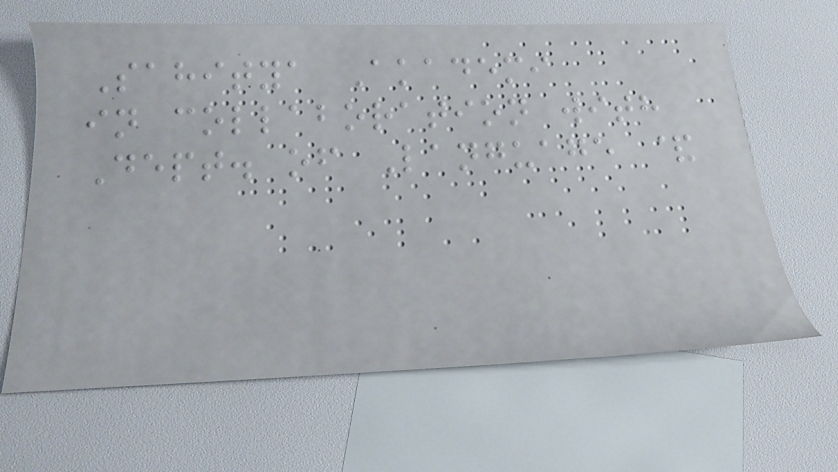Sahitya Akademi
in collaboration with
Dept. of Language &
